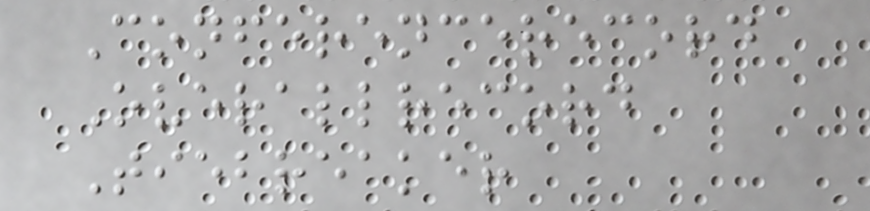Conferencerecord
Overallrecord
Tiebreaker
